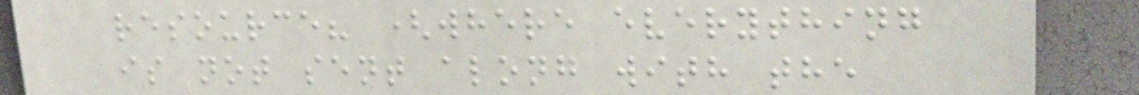resource? (where everything
is not sent along with the
